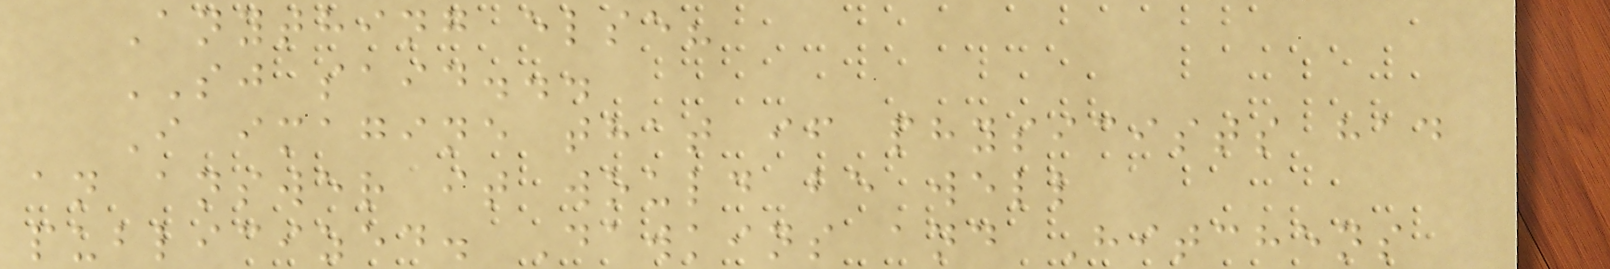Anything else?
SJ said...
I imagine that if physicists had
an answer it would be well
publicized. Dawkins and Hitchens
